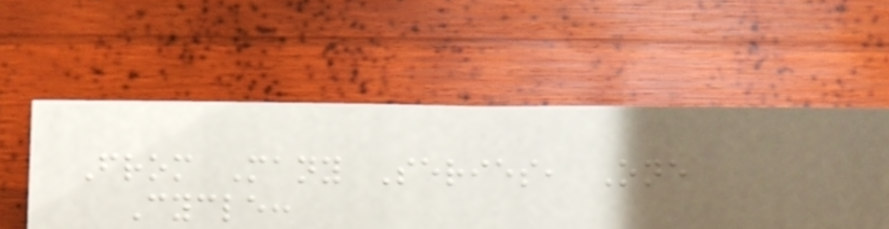From Many Series, One
Cycle:
